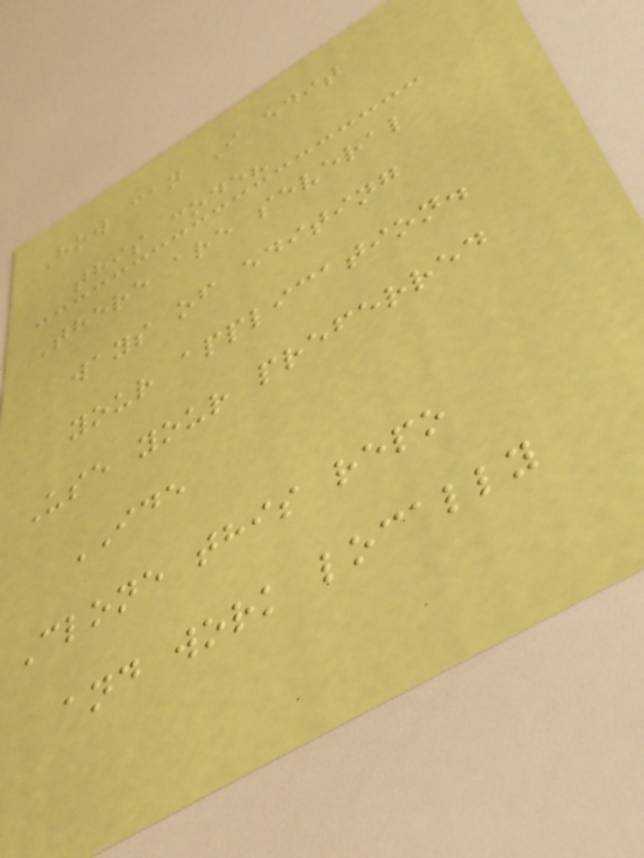How can I edit
this code?
There are several
ways of editing
your application.
Use your preferred
IDE
Clone this repo
and work locally
